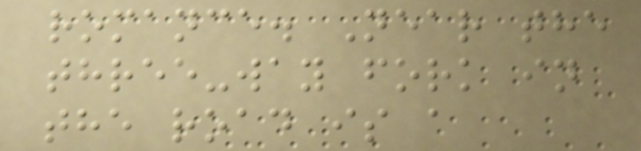romance. Near the
three-way fork in
the road is a
